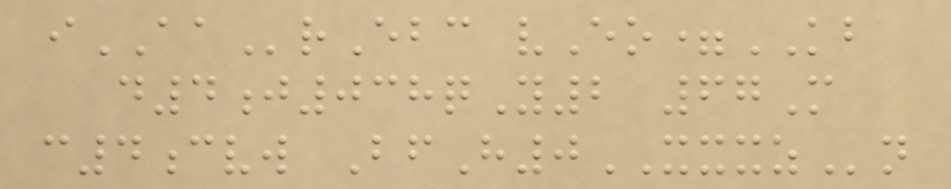iAArEbc vEo=KB
d4j038qY2 67M
c4cvw BfH0XXXZn
